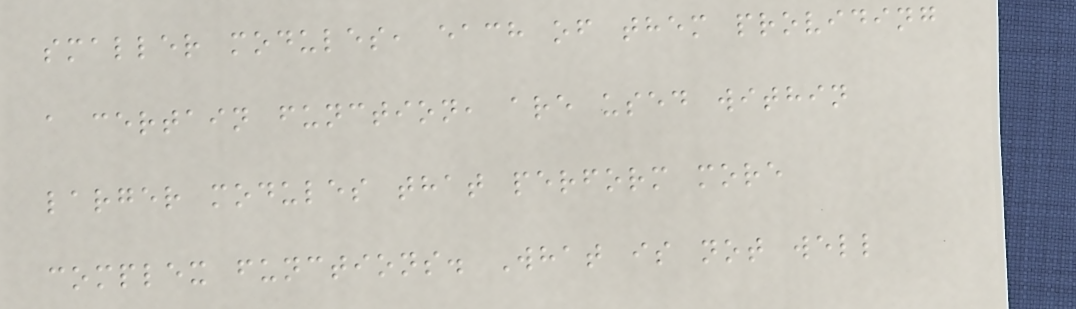smaller modules, each of them providing
a certain function, are used within
larger modules that perform more
complex functions. What is not well
